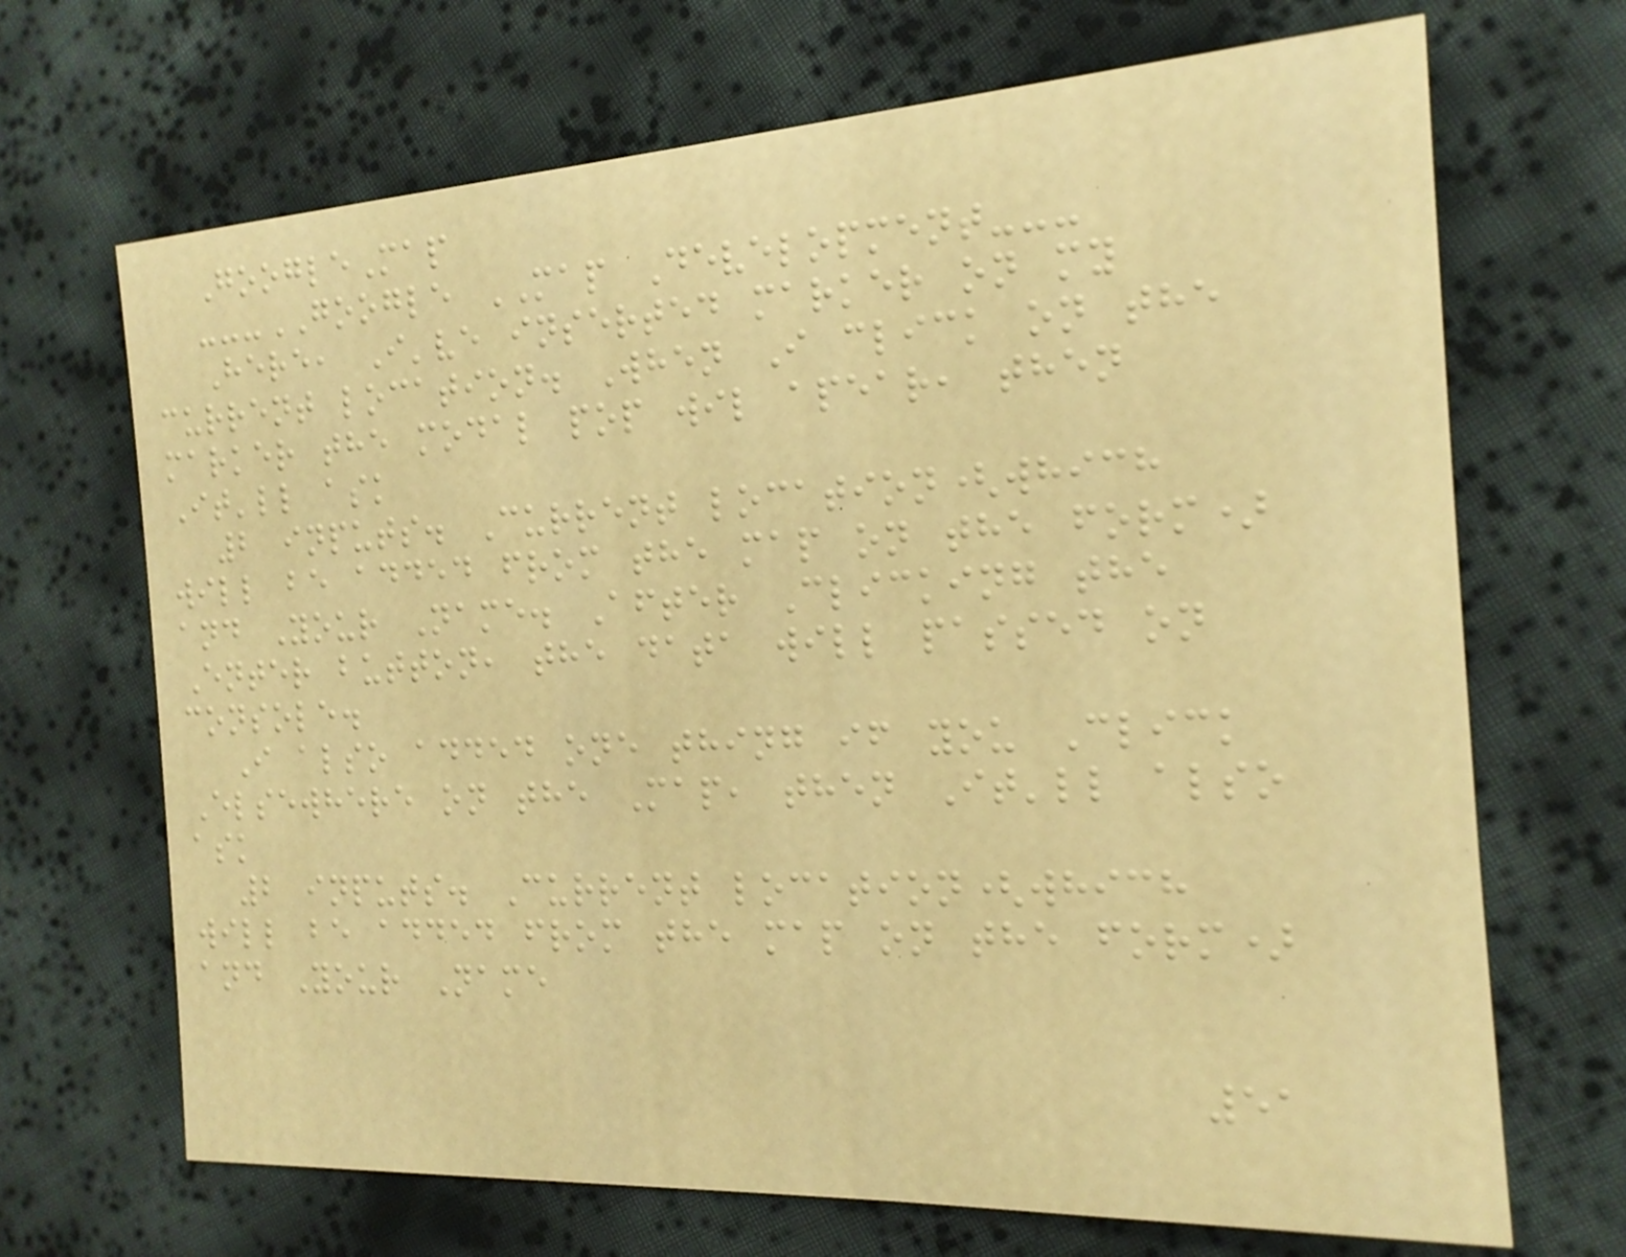GoogleMap
---GOOGLE MAP Development---
Here, I've inserted marker on my
current location. When I click on the
marker the modal pop wil apear, then
It'll ask
2 inputs. Current location(which
will be added from the map on the form)
and Your Name. After Clicking the
Enter button, the data will passed on
console.
I also added one thing if you Click
Elsewhere on the Map, then It'll also
ask
2 inputs. Current location(which
will be added from the map on the form)
and Your Name
51
